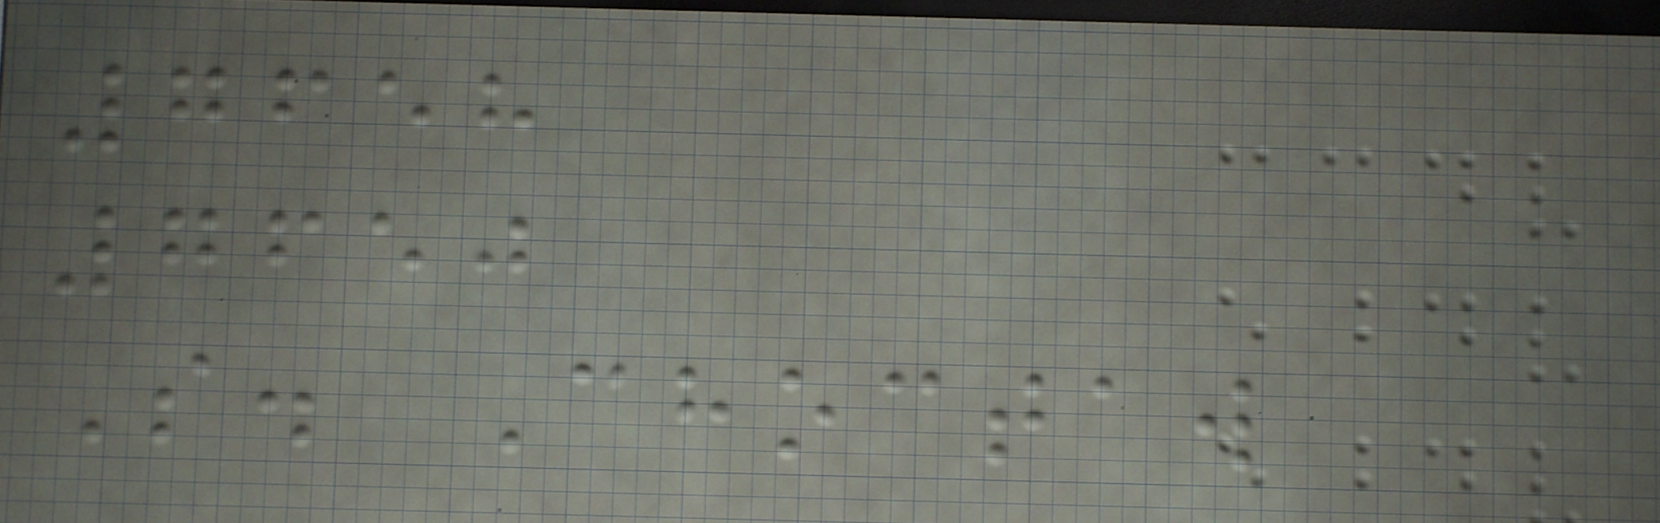7658
7650
S. Choctaw
